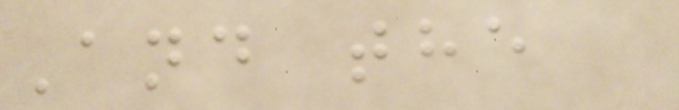And the
